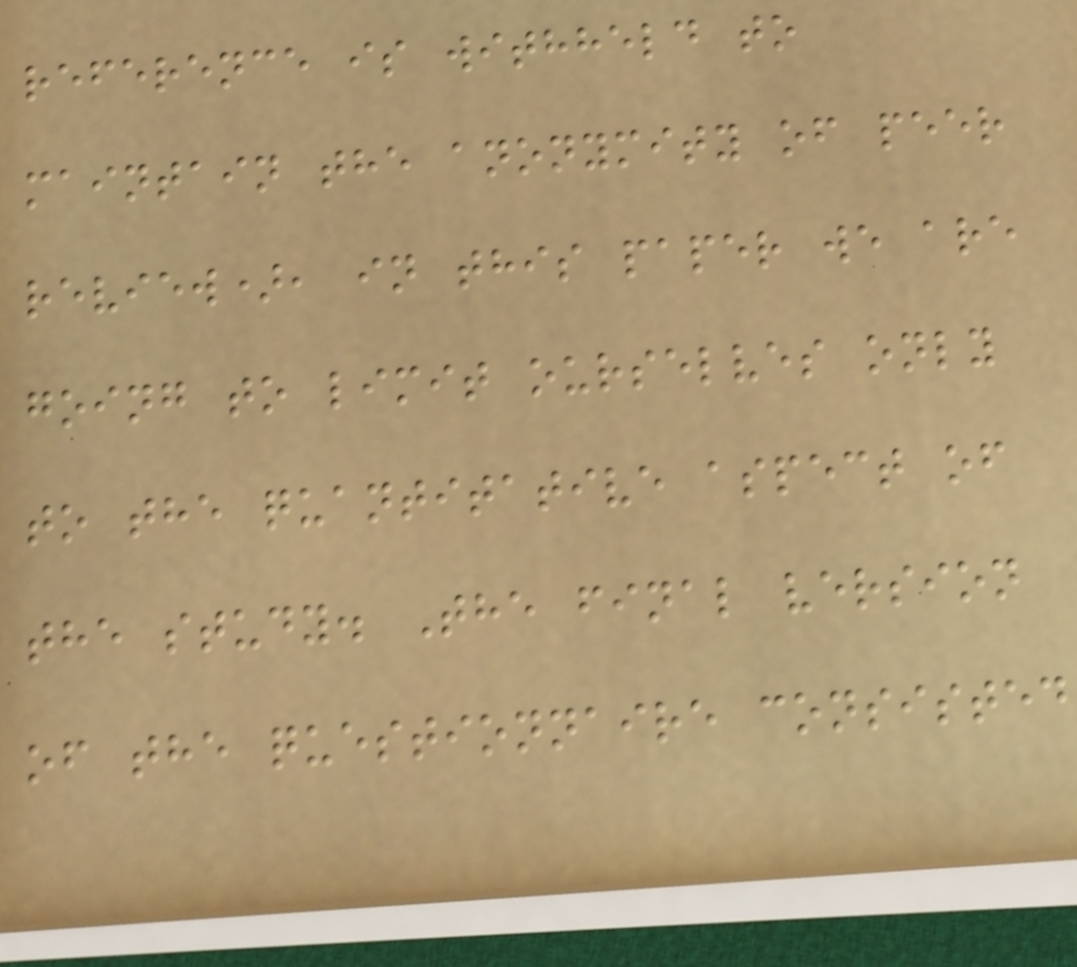reference is withheld to
maintain the anonymity of peer
review), in this paper we are
going to limit ourselves only
to the quantitative aspect of
the study. The final version
of the questionnaire consisted
